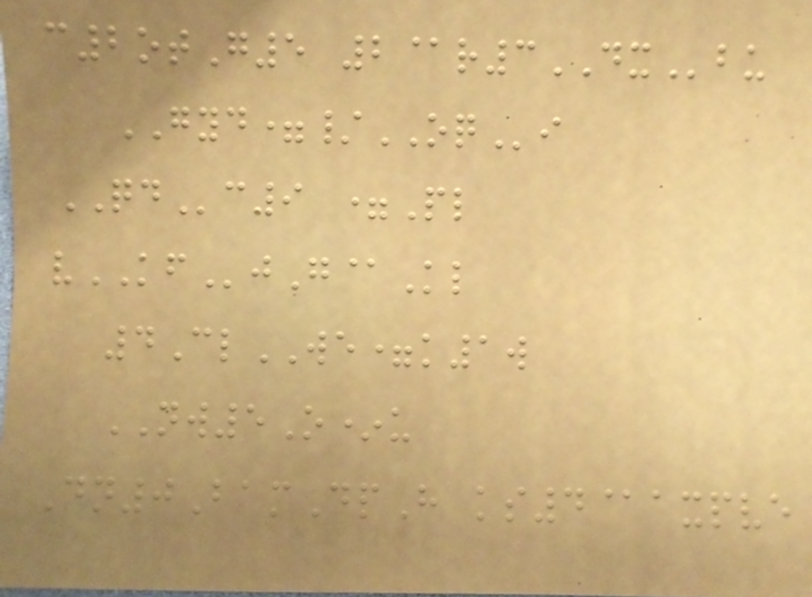c2otG5 2@r3DXbu
GYD=/OQi
QDc9 =Pl
vKFjG@Kl
4ClWE=k1w
NW5O*u
Dn0BamDpH ks4@axpve
